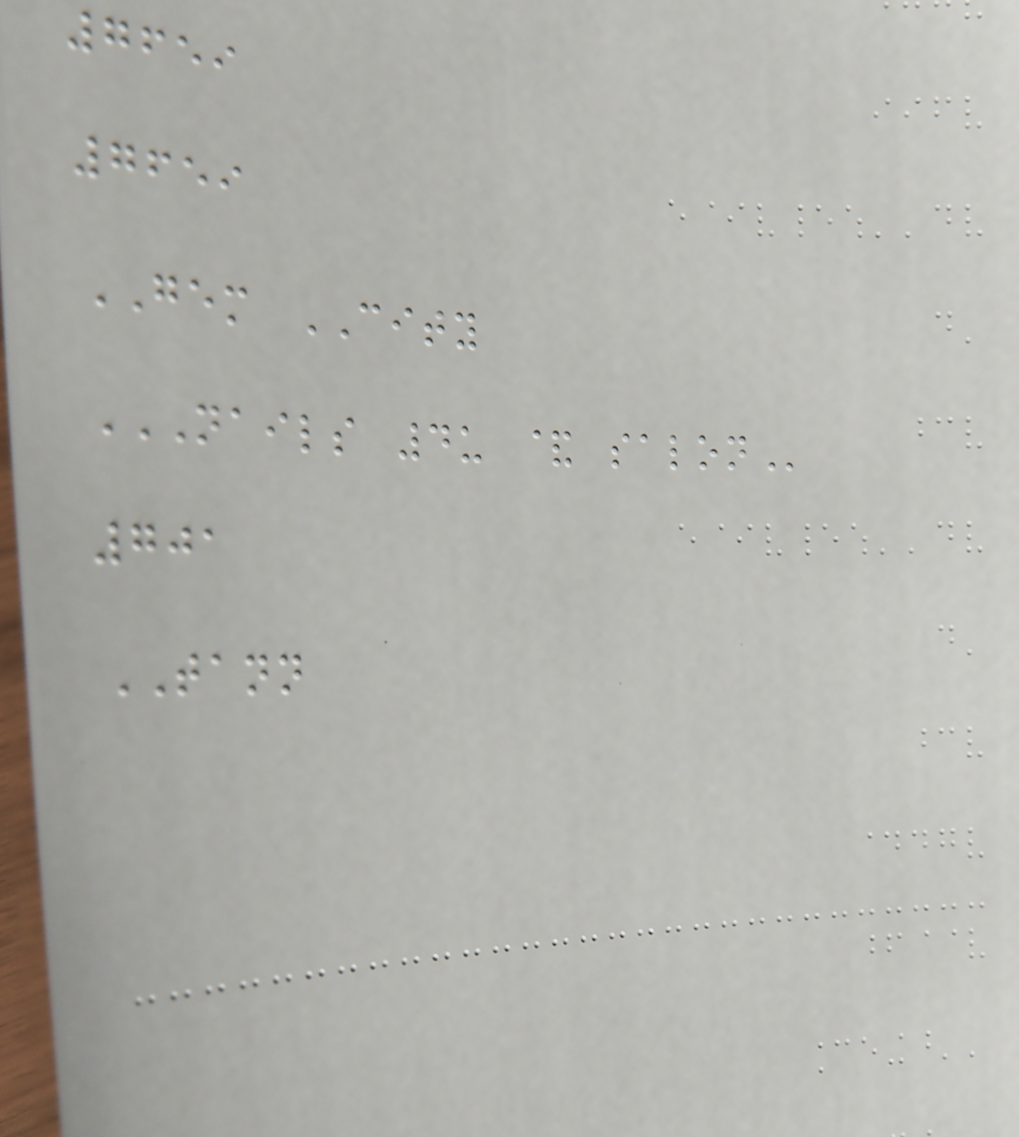7659
7659
GEM CITY
NAILS 4U & SALON
701
TANN
